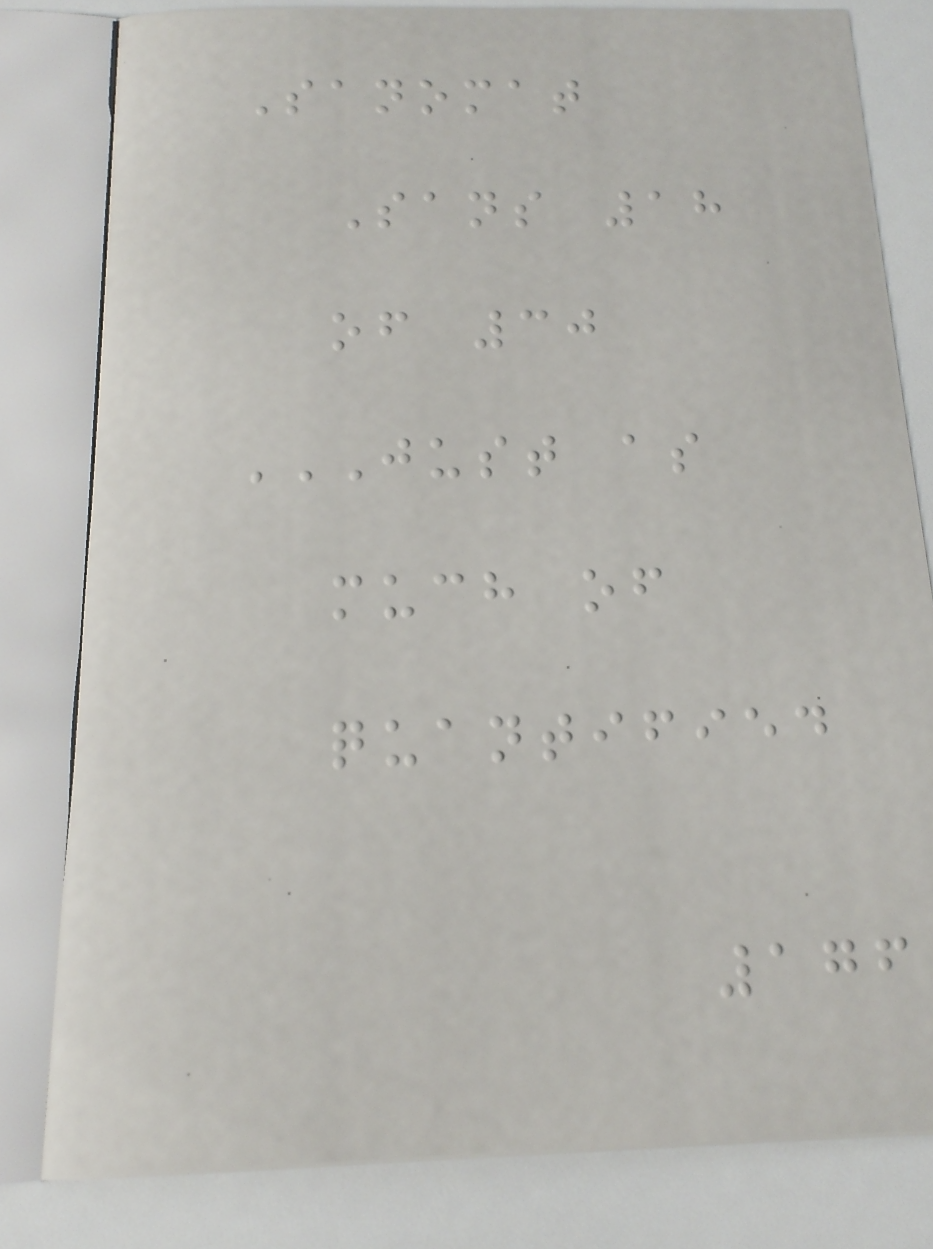Sanomat
Sans 18
of 30
JUST AS
MUCH OF
QUANTIFIED
176
